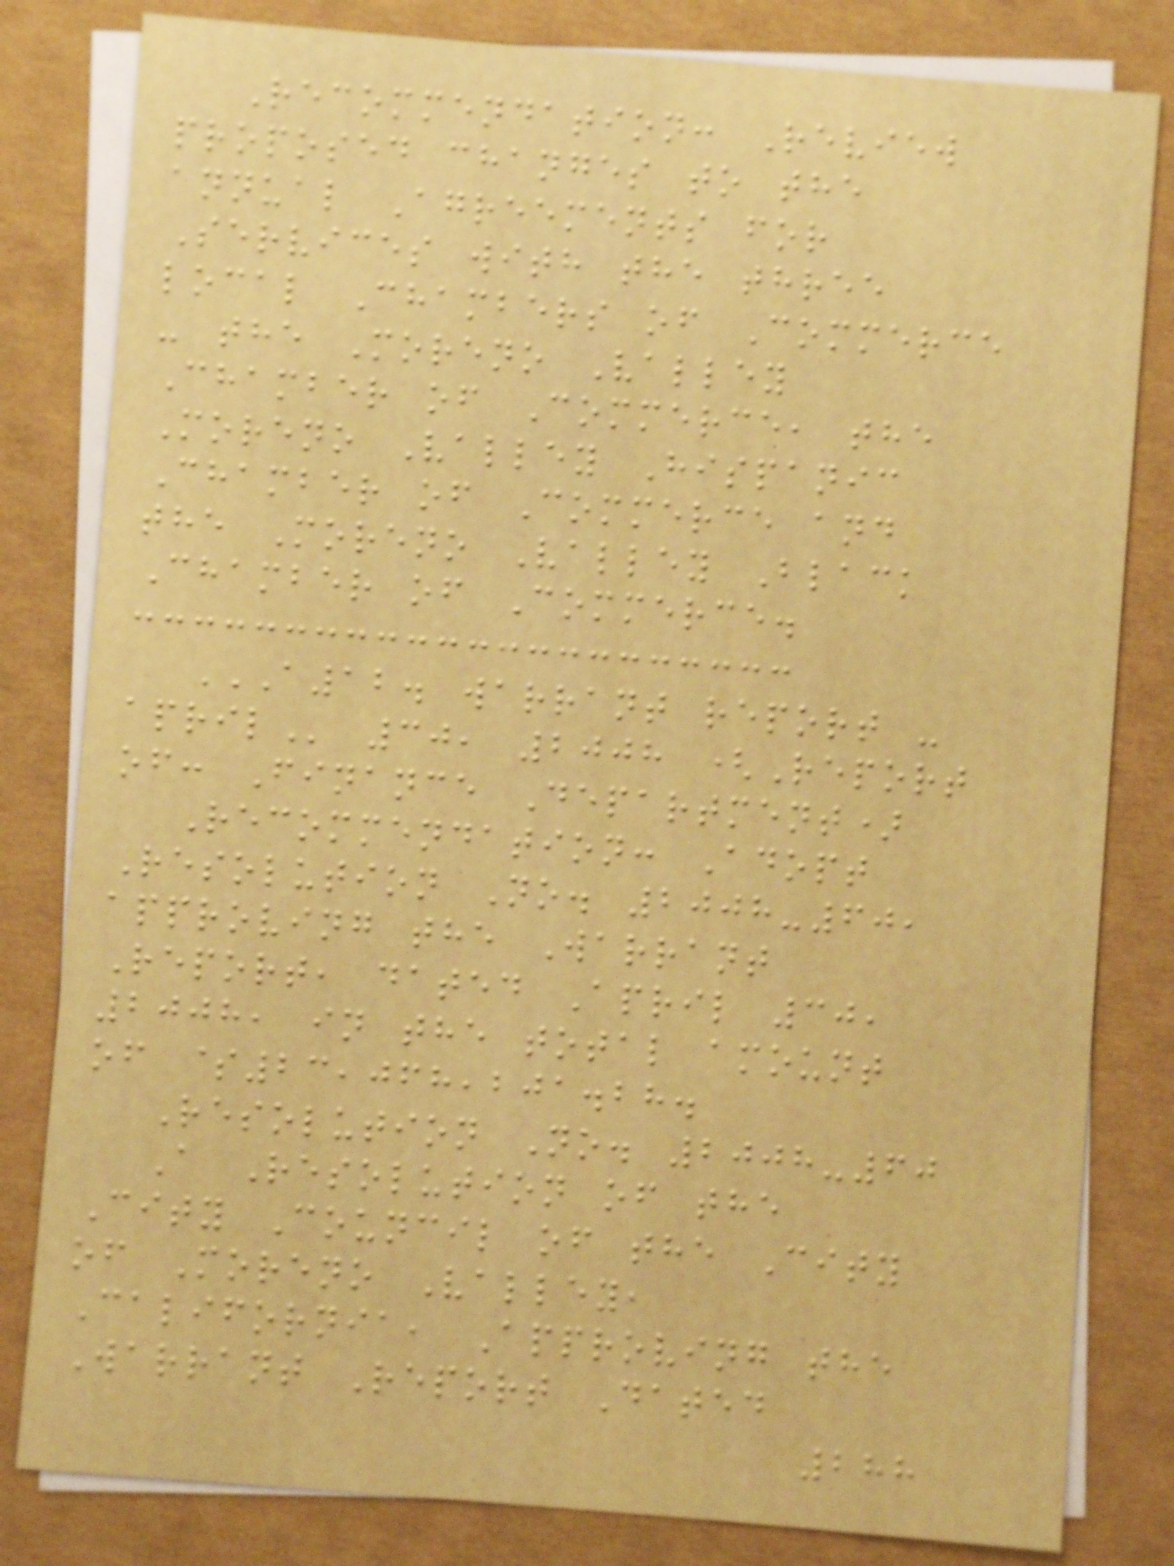Recommendation: Review
proposed changes to the
annual Agreements for
Services with the three
local Chambers of Commerce
- the Moreno Valley
Chamber of Commerce, the
Moreno Valley Hispanic
Chamber of Commerce and
the Moreno Valley Black
Chamber of Commerce.
A12. WARRANT REPORT -
APRIL 30, 2008 (Report
of: Finance Department)
Recommendation: Adopt
Resolution No. 2008-60,
approving the Warrant
Report, dated April 30,
2008, in the total amount
of $23,068,201.28.
Resolution No. 2008-60
A Resolution of the
City Council of the City
of Moreno Valley,
California, Approving the
Warrant Report Dated
288
